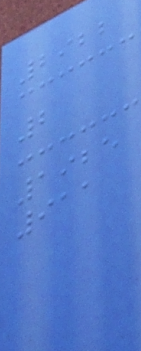2922
2
1925
911
